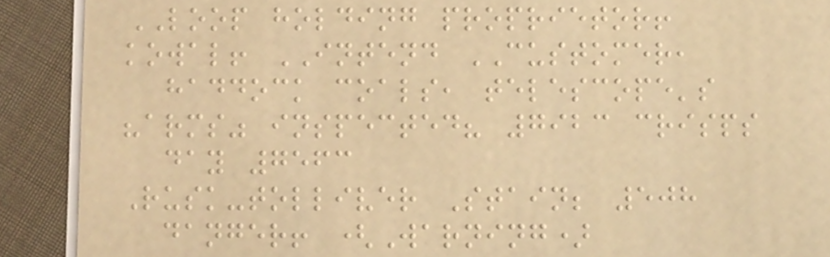LOOP holding proprietor!
kowal! INTEND CUSTOMER,
haddock coals, telescope's
"arms" inspected? 7923 crisps
day 7563
Rusk-tolliver Stain; 508
danger! (Warning)
